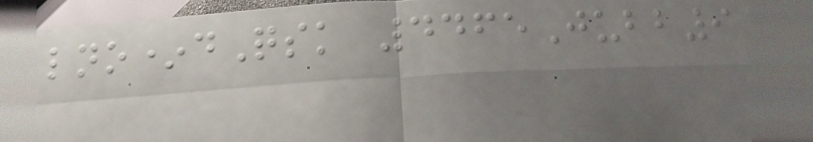lno*dQsk 4465Jubb9
